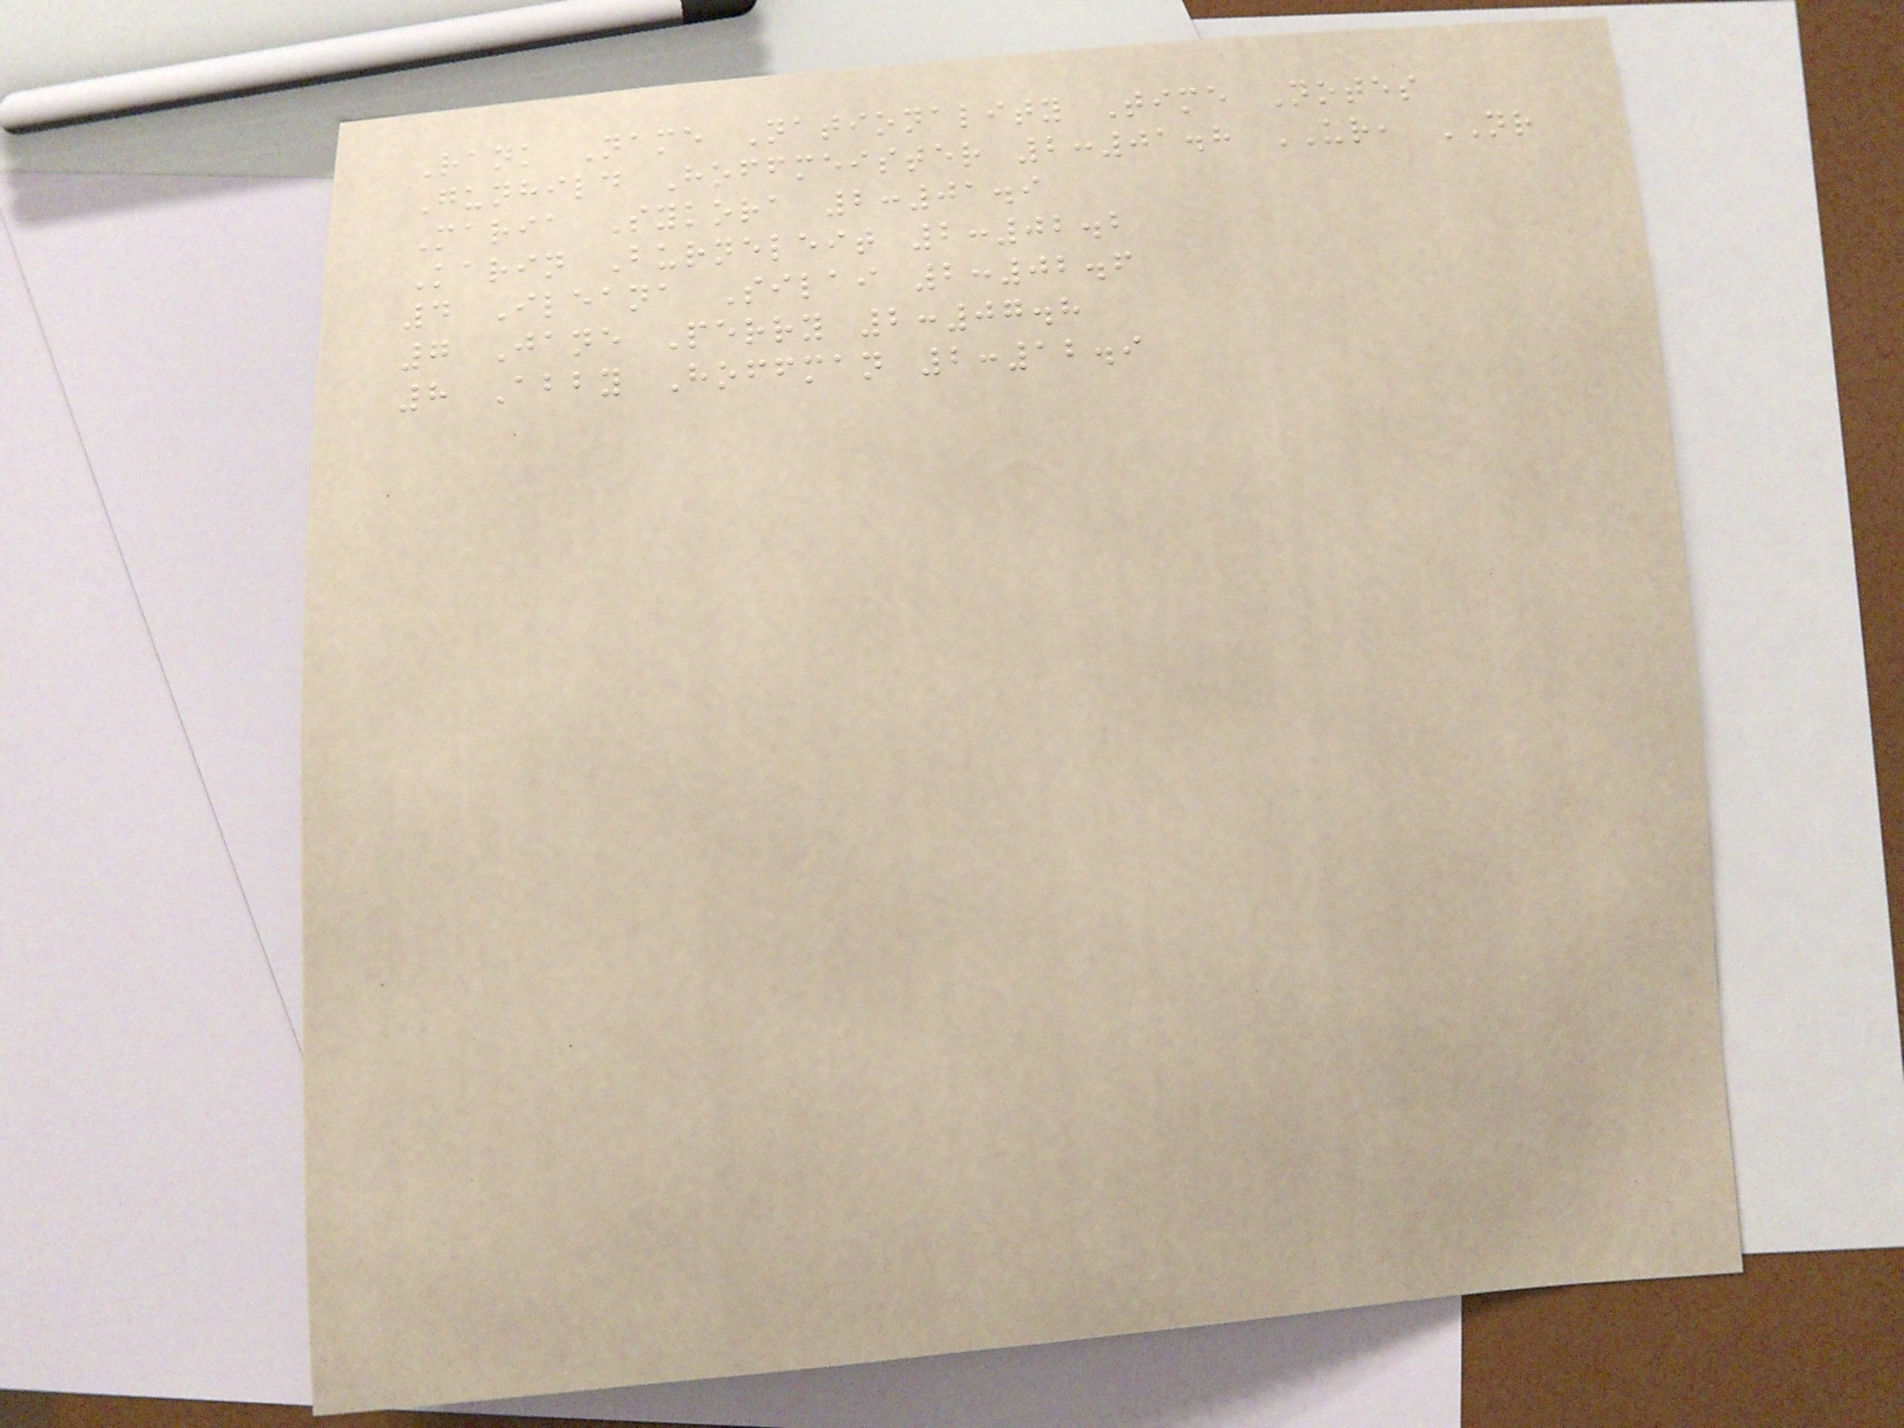Rank Name Nationality Time Notes
Gunhild Hoffmeister 2:01.8 UR, NR
Maria Sykora 2:01.9
Karin Burneleit 2:02.2
4 Ileana Silai 2:02.6
7 Jane Perry 2:07.8
8 Abby Hoffman 2:12.9
